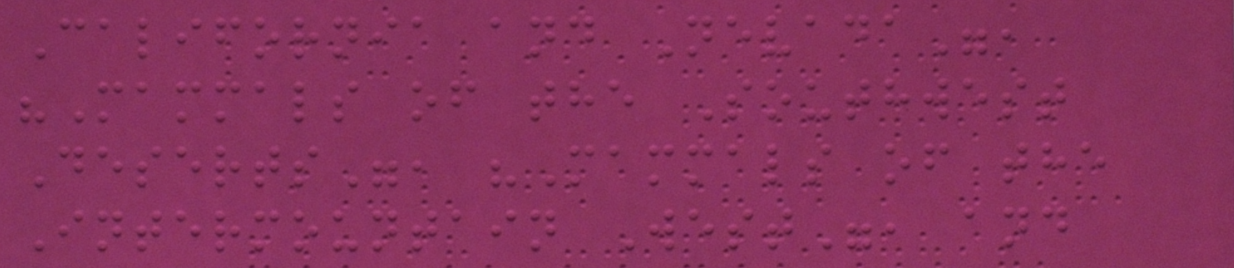California and Nevada",
"Mammals of the Southwest
Deserts", "Mammals of the
Intermountain West", and
